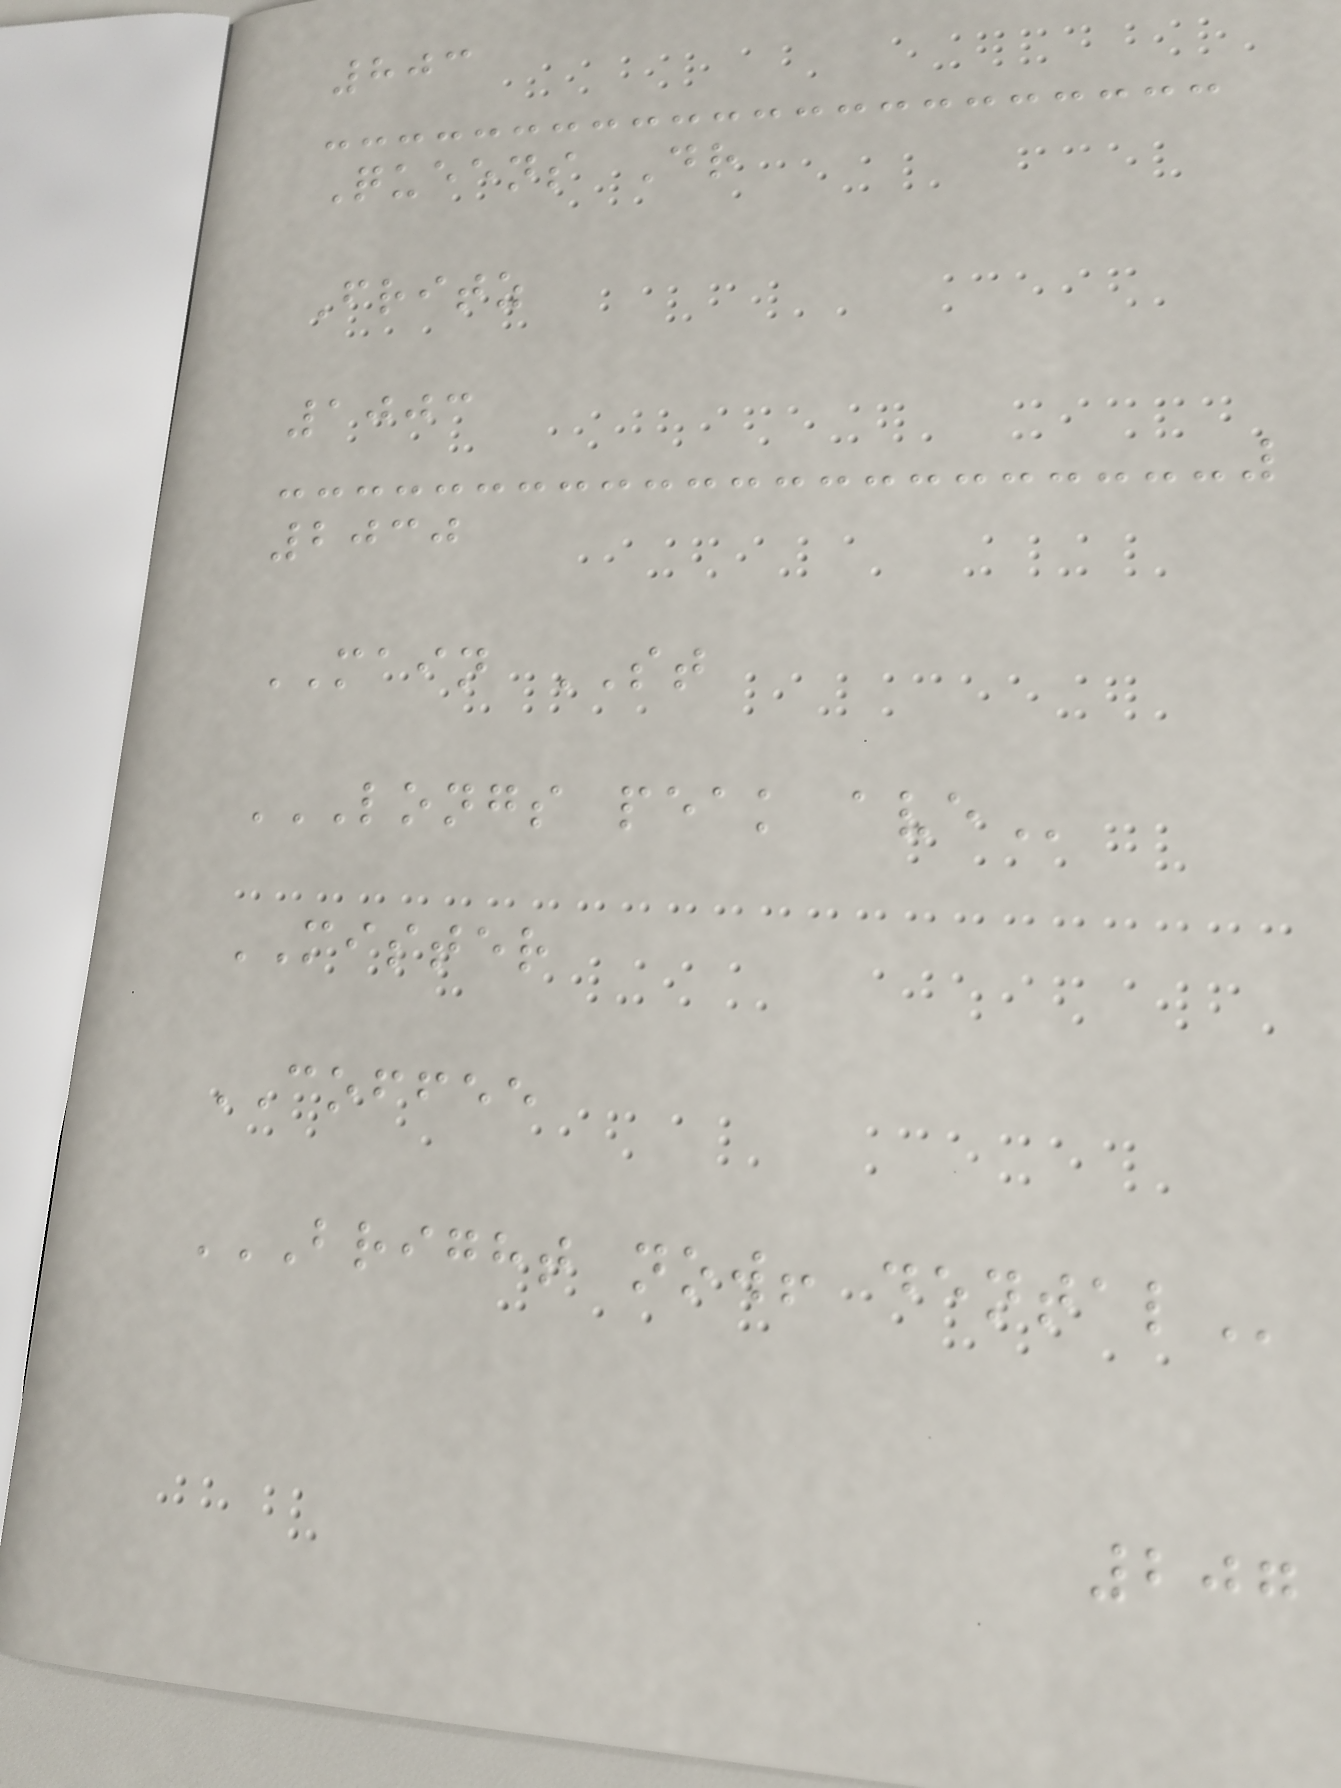803
Queens Dr
Fritz
1003
2030
MAIN ST
LONGS PEAK AVE
MISTER
COFFEE
BRIGHT NOW! DENTAL
207
